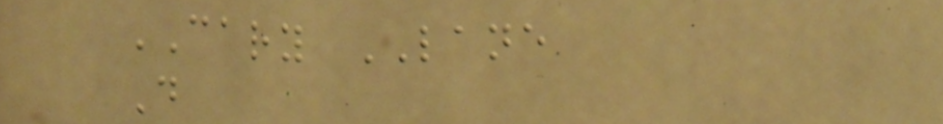CARY LANE
D
